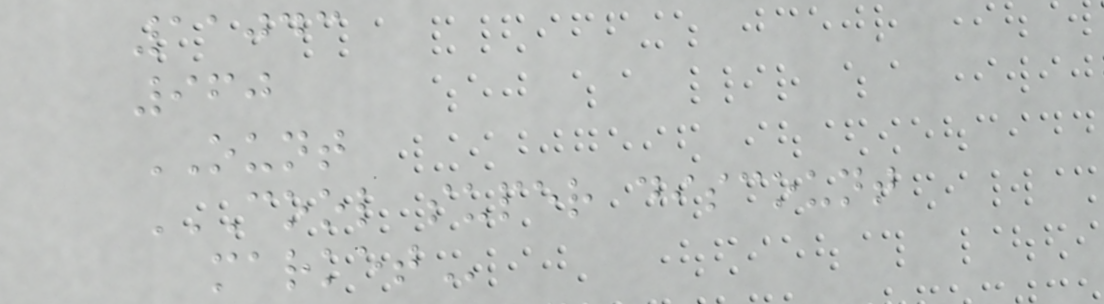11043
960
OUNT
COOL SUPER DISCOUNT
MARKET
